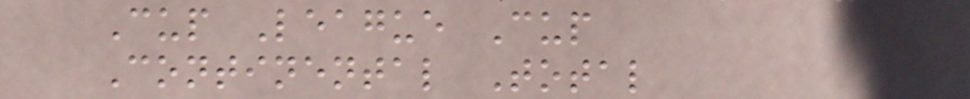Cup League Cup
Continental Total
